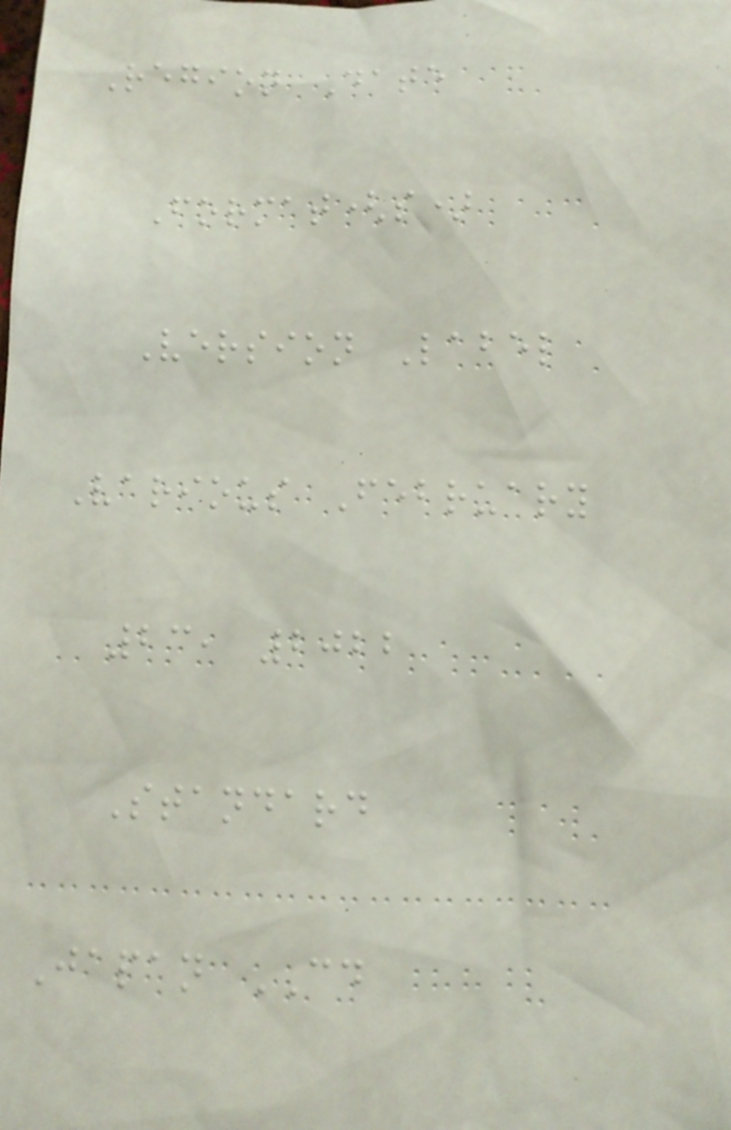Region Date
Format(s)
Version Label
Various February
23, 2022
Standard
Japan CD
